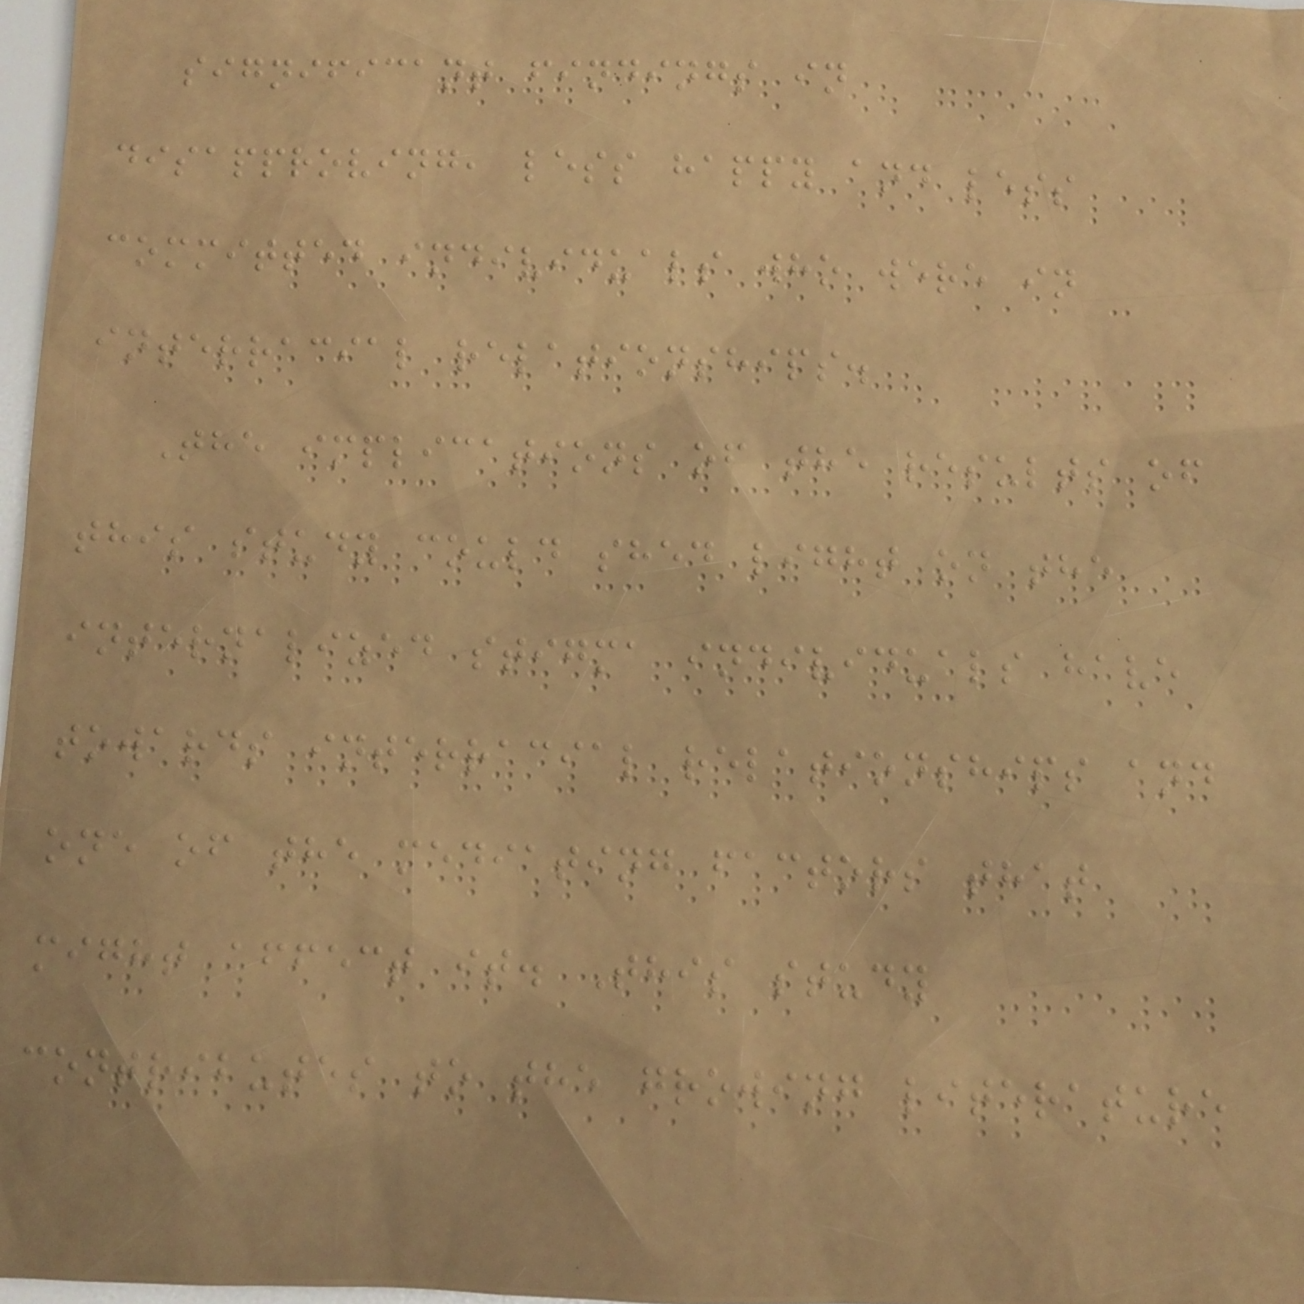significant findings in
disapproving, less happy and less
committed individuals who were in
interracial relationships.
The implications of the results of
this study could shed light on the
internalized stigma individuals have
towards interracial relationships and
one of the mediating factors that
might affect it. This study
contributes to the growing literature
